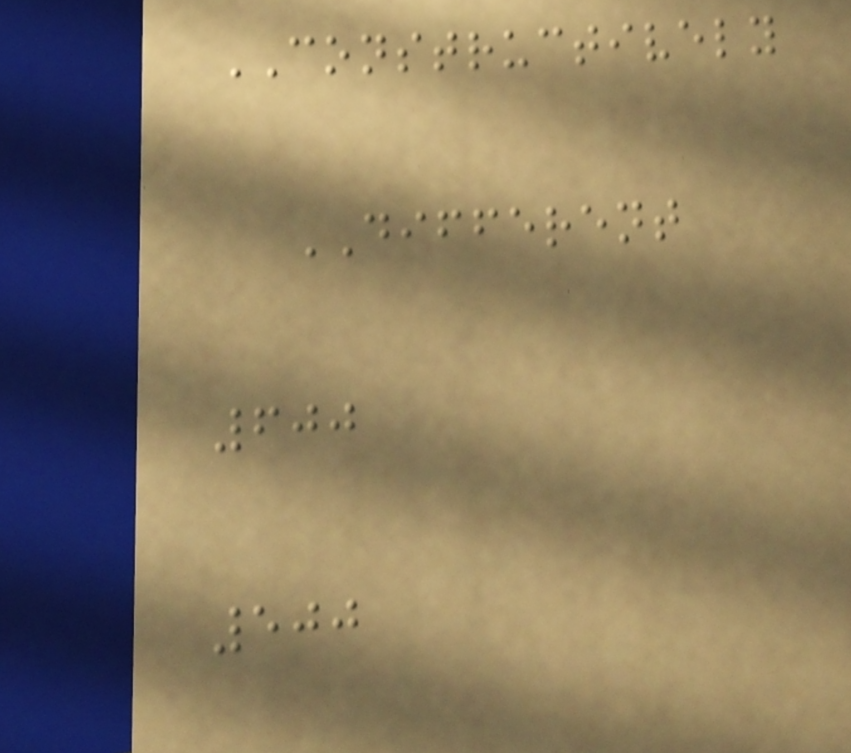CONSTRUCTIVELY
DIFFERENT
600
500
